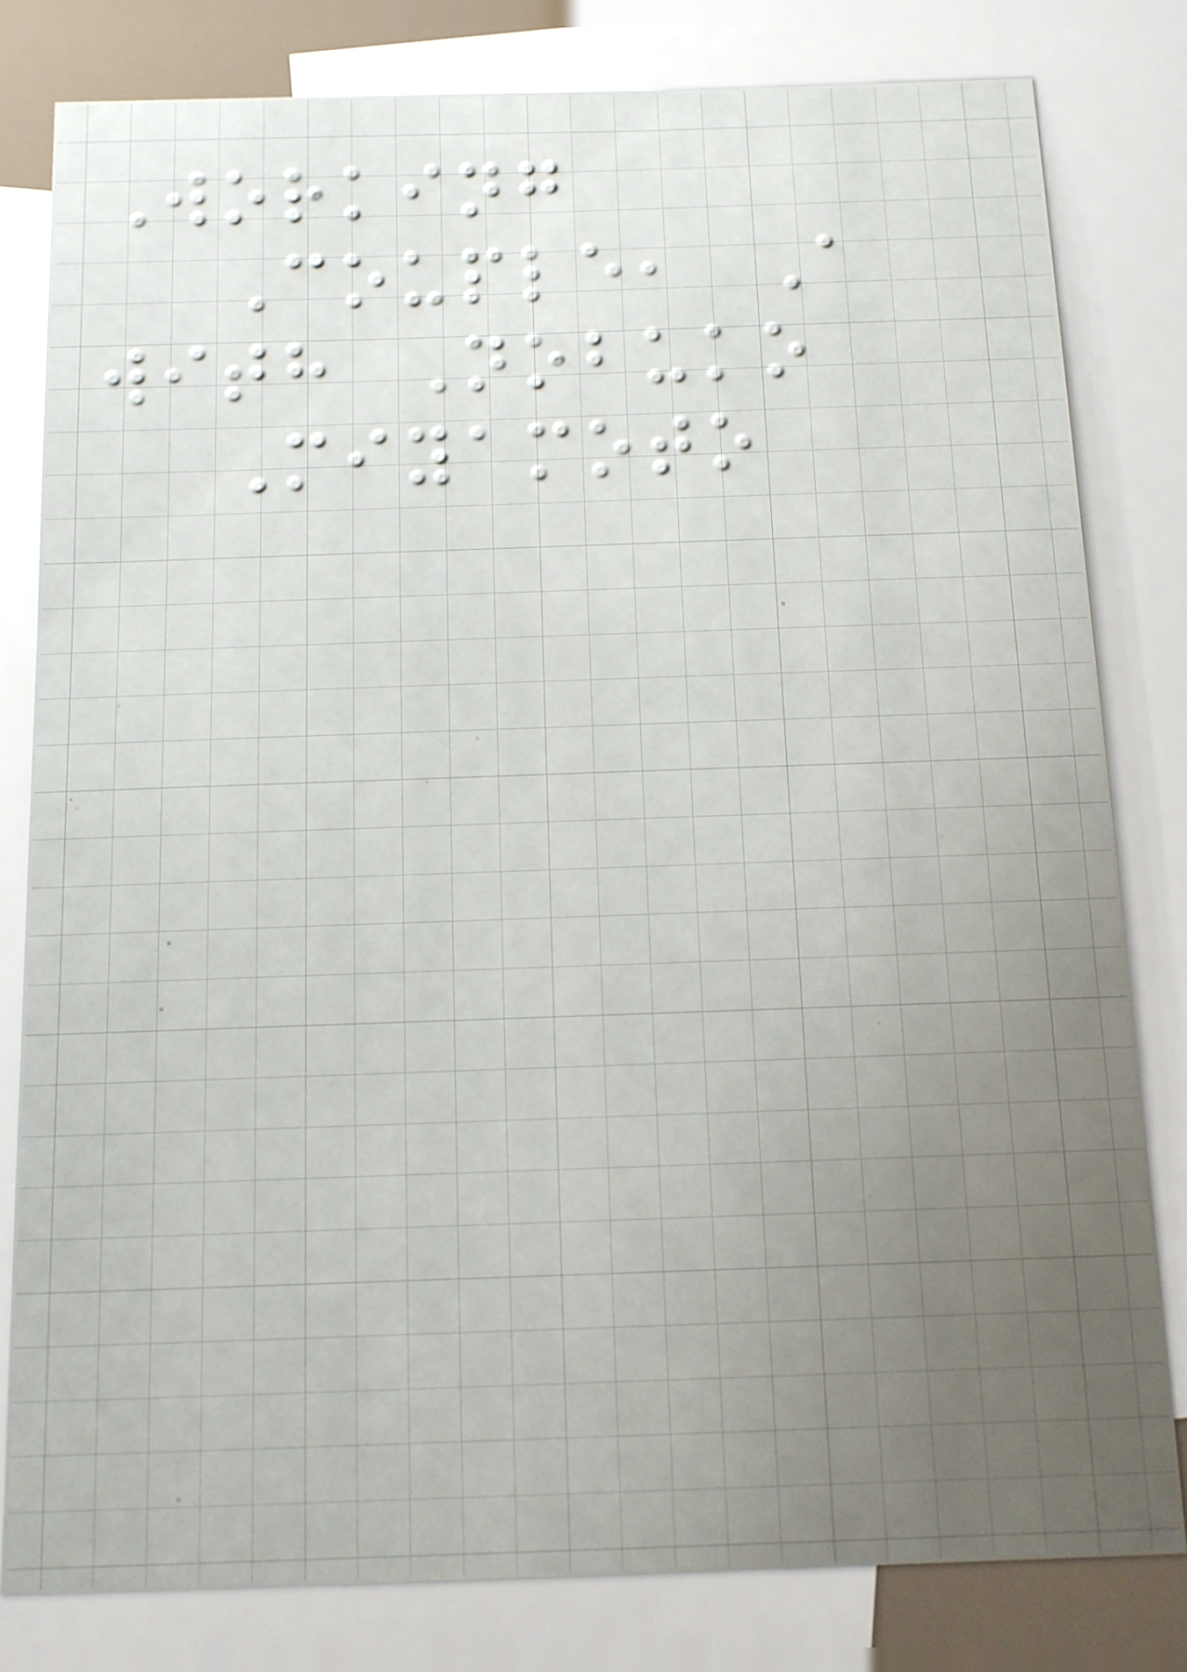Working
Couple, A
with Nobuko
Miyamoto
